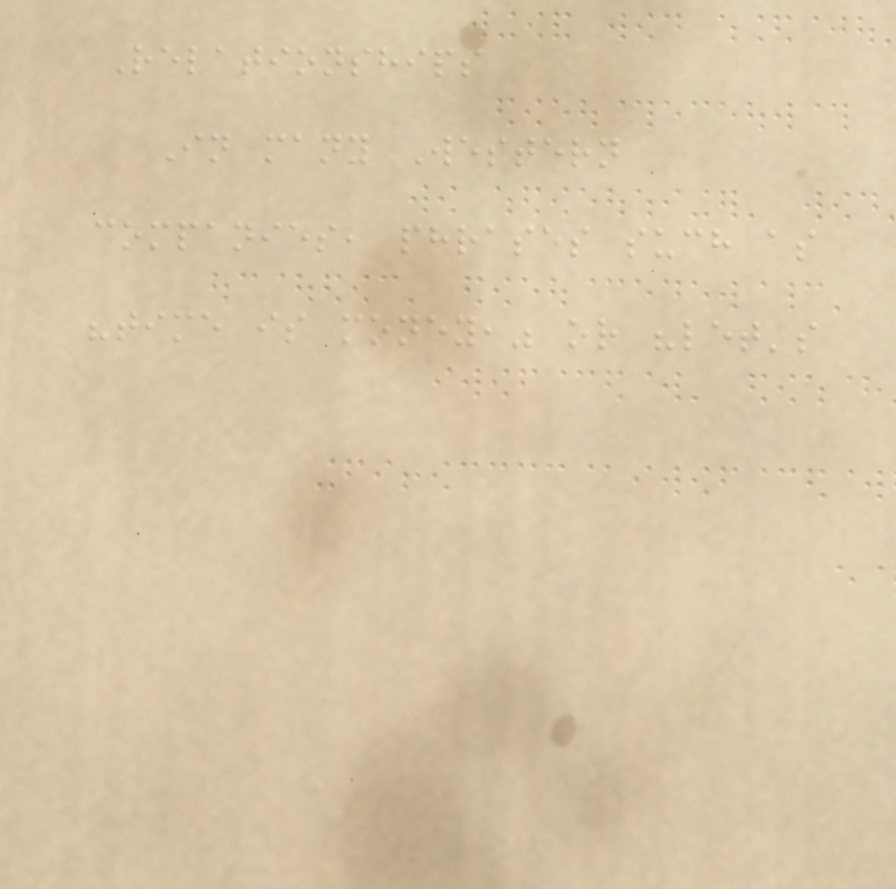Relationships
In many Western
companies, phrases such as
"time is money," or "let's
